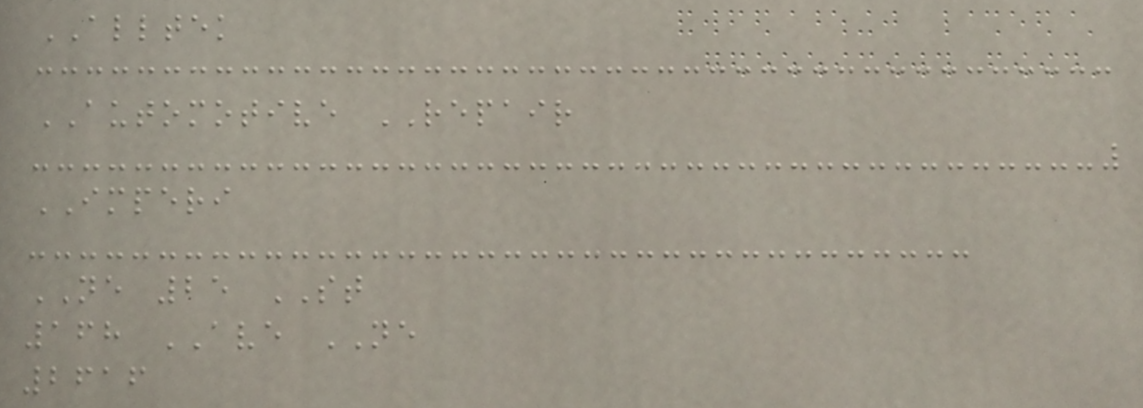ALLTEK
AUTOMOTIVE REPAIR
IMPERI
NE 25 ST
168 AVE NE
2616
